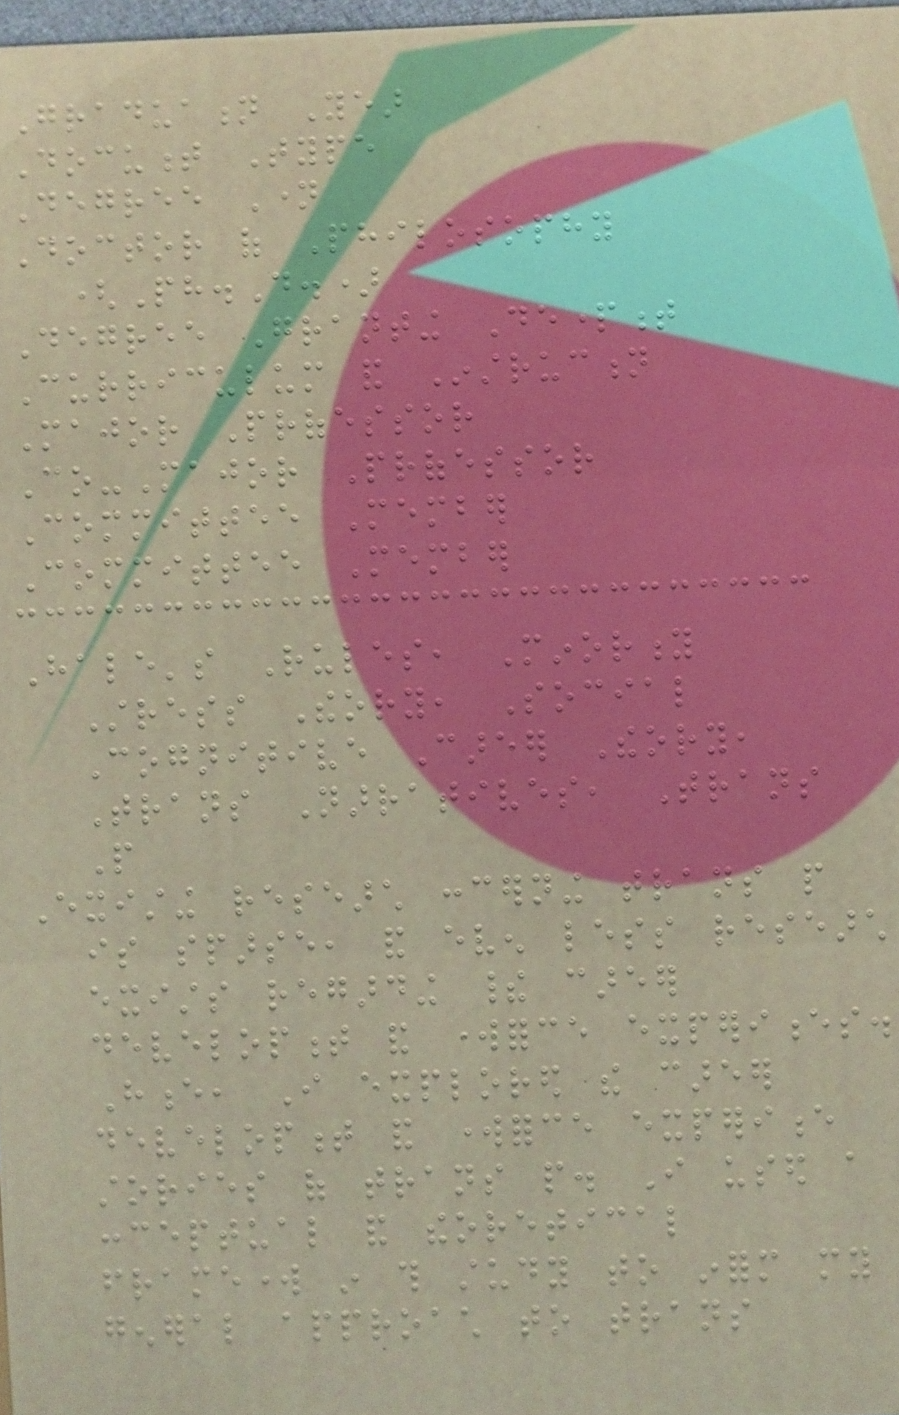Graduation Year
Document Type
Degree Name
Doctor of Philosophy
(Ph.D.)
Degree Granting Department
Curriculum and Instruction
Major Professor
Co-Major Professor
Committee Member
Committee Member
Hale's Rules, Minority
Stress Theory, Social
Cognitive Career Theory,
Trans Narratives, Trans
People
Existing research concerning trans people
is sparse, and even less research
exists regarding their career
development and workforce experiences.
Hence, I explored the career
development and workforce experience
stories of trans people. I used a
conceptual and theoretical
framework in this study to inform my
general approach to trans
